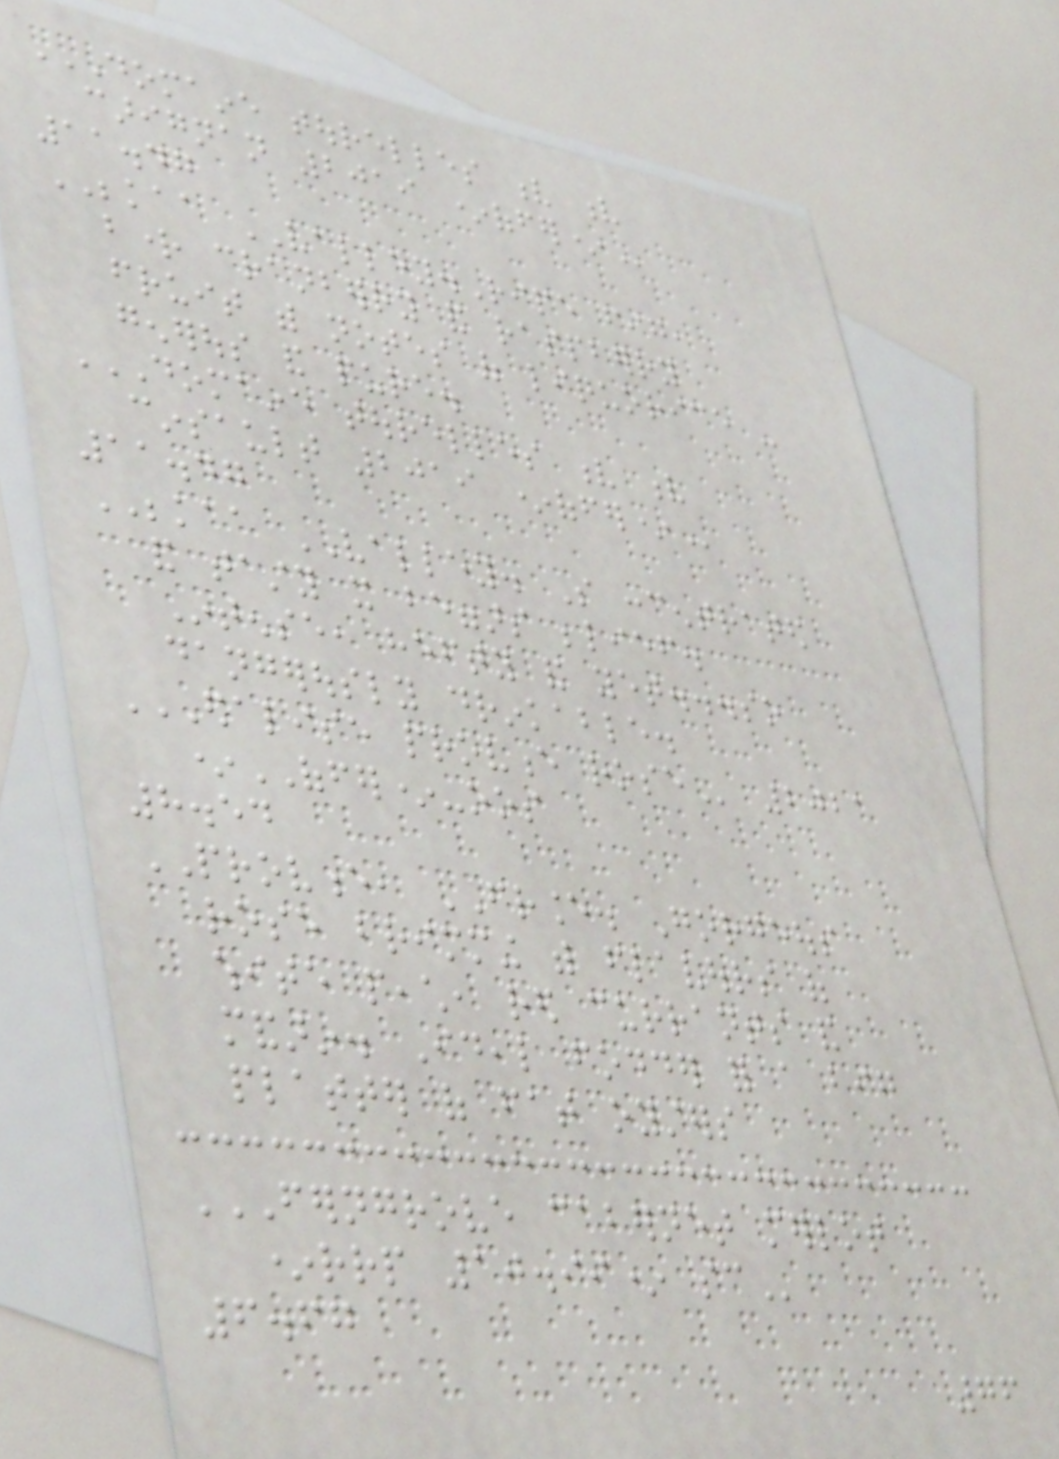DOMAINE TOURELLES V V
CARIGNAN 2019 *OFFER*
11.47
BEKAA VALLEY.Ripe fig,
bright cranberry and raspberry
fruit with notes of liquorice -
generous and pure.
DOMAINE TOURELLES V V
CINSAULT 2019 *OFFER*
11.47
BEKAA VALLEY. So concentrated
and tasty it beggars belief.
Intense, hefty and yet...so
dangerously drinkable.
EDALISE PROVENCE ROSE 2021
*OFFER*-oos
8.54
PROVENCE, FRANCE. Gorgeous
rose brimming with flavours of
white peach, red currants and
mandarin. Ideal fodder for a big
platter of fat oysters
FERNGROVE CABERNET MERLOT
*RRP 10.99* SC
6.67
76
